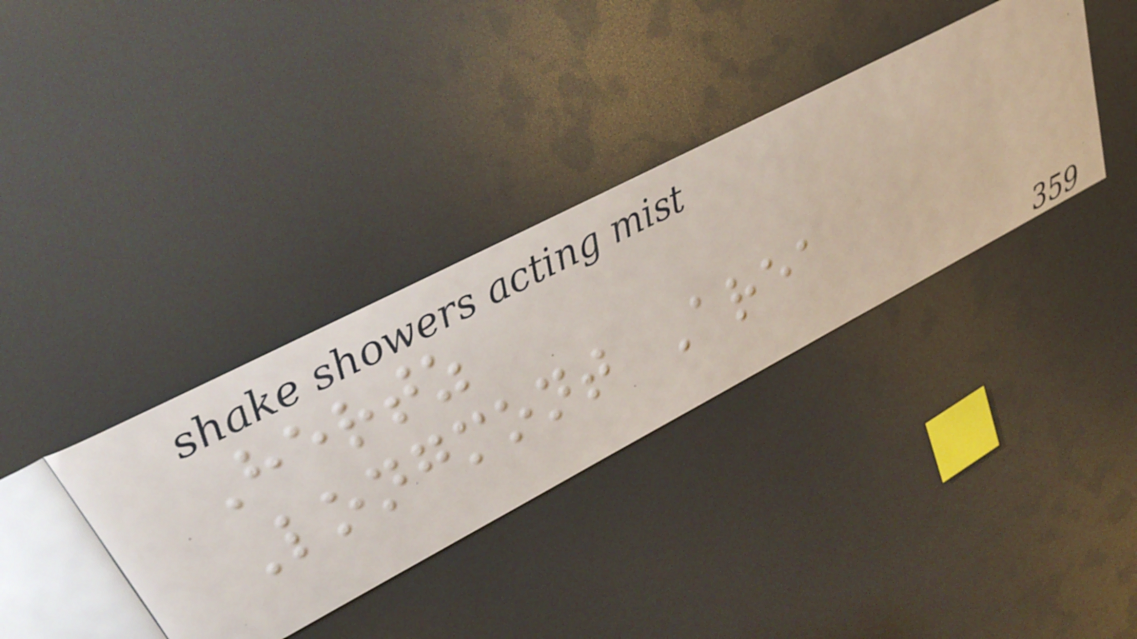Hertz
Longmont Area
